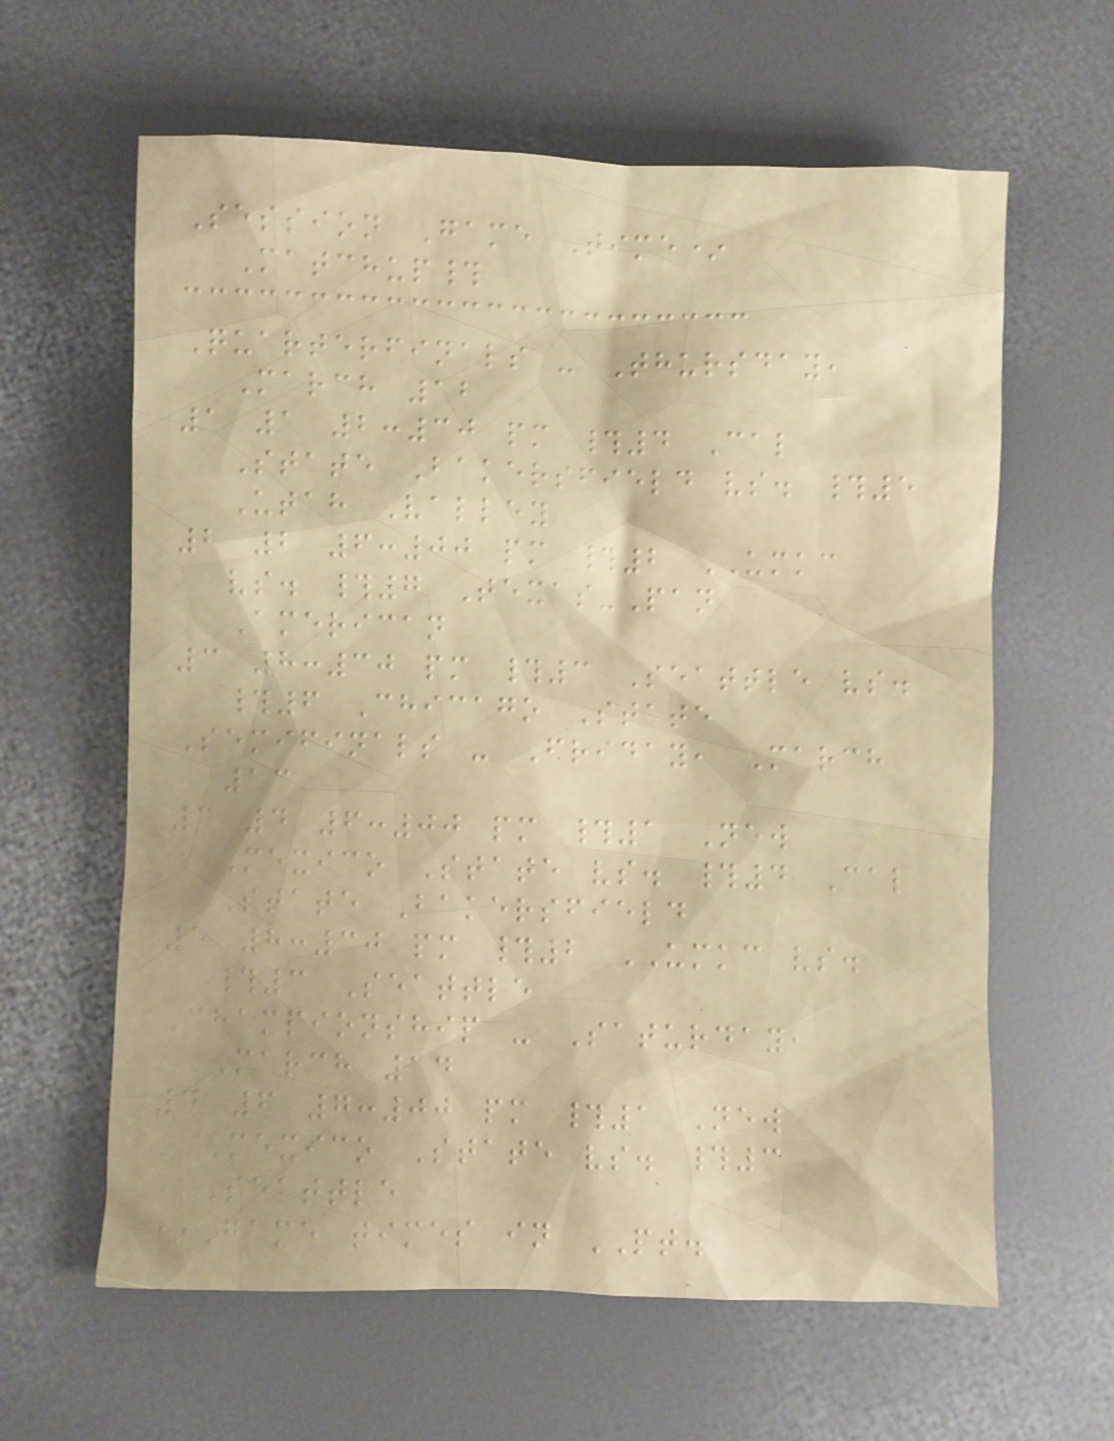Session Game Time*
Matchup#
Quarterfinals - Thursday,
March 12
1 1 2:30 pm #4 Cal
State Bakersfield vs. #5
Utah Valley
2 2 6:00 pm #2 UMKC
vs. #7 Texas-Pan
American
3 8:30 pm #3 Seattle vs.
#6 Chicago State
Semifinals - Friday, March
13
3 4 6:00 pm #1 New
Mexico State vs. #4 Cal
State Bakersfield
5 8:30 pm #2 UMKC vs.
#3 Seattle
Championship - Saturday,
March 14
4 6 7:00 pm #1 New
Mexico State vs. #3
Seattle
*Game times in PT.
